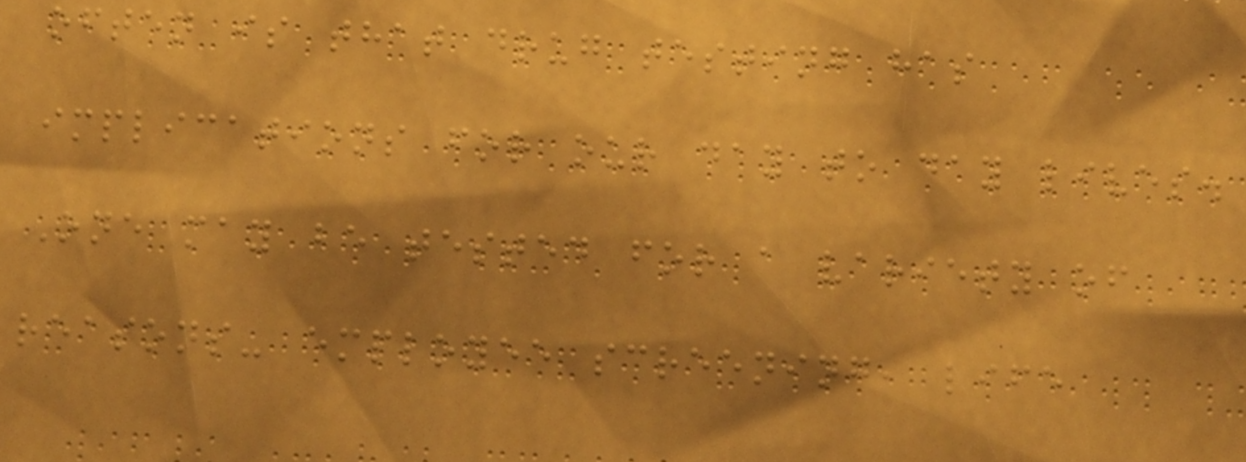often is that drug testing has
implications for our day to day lives.
One may be tested for a variety of
reasons- employee screening, life
